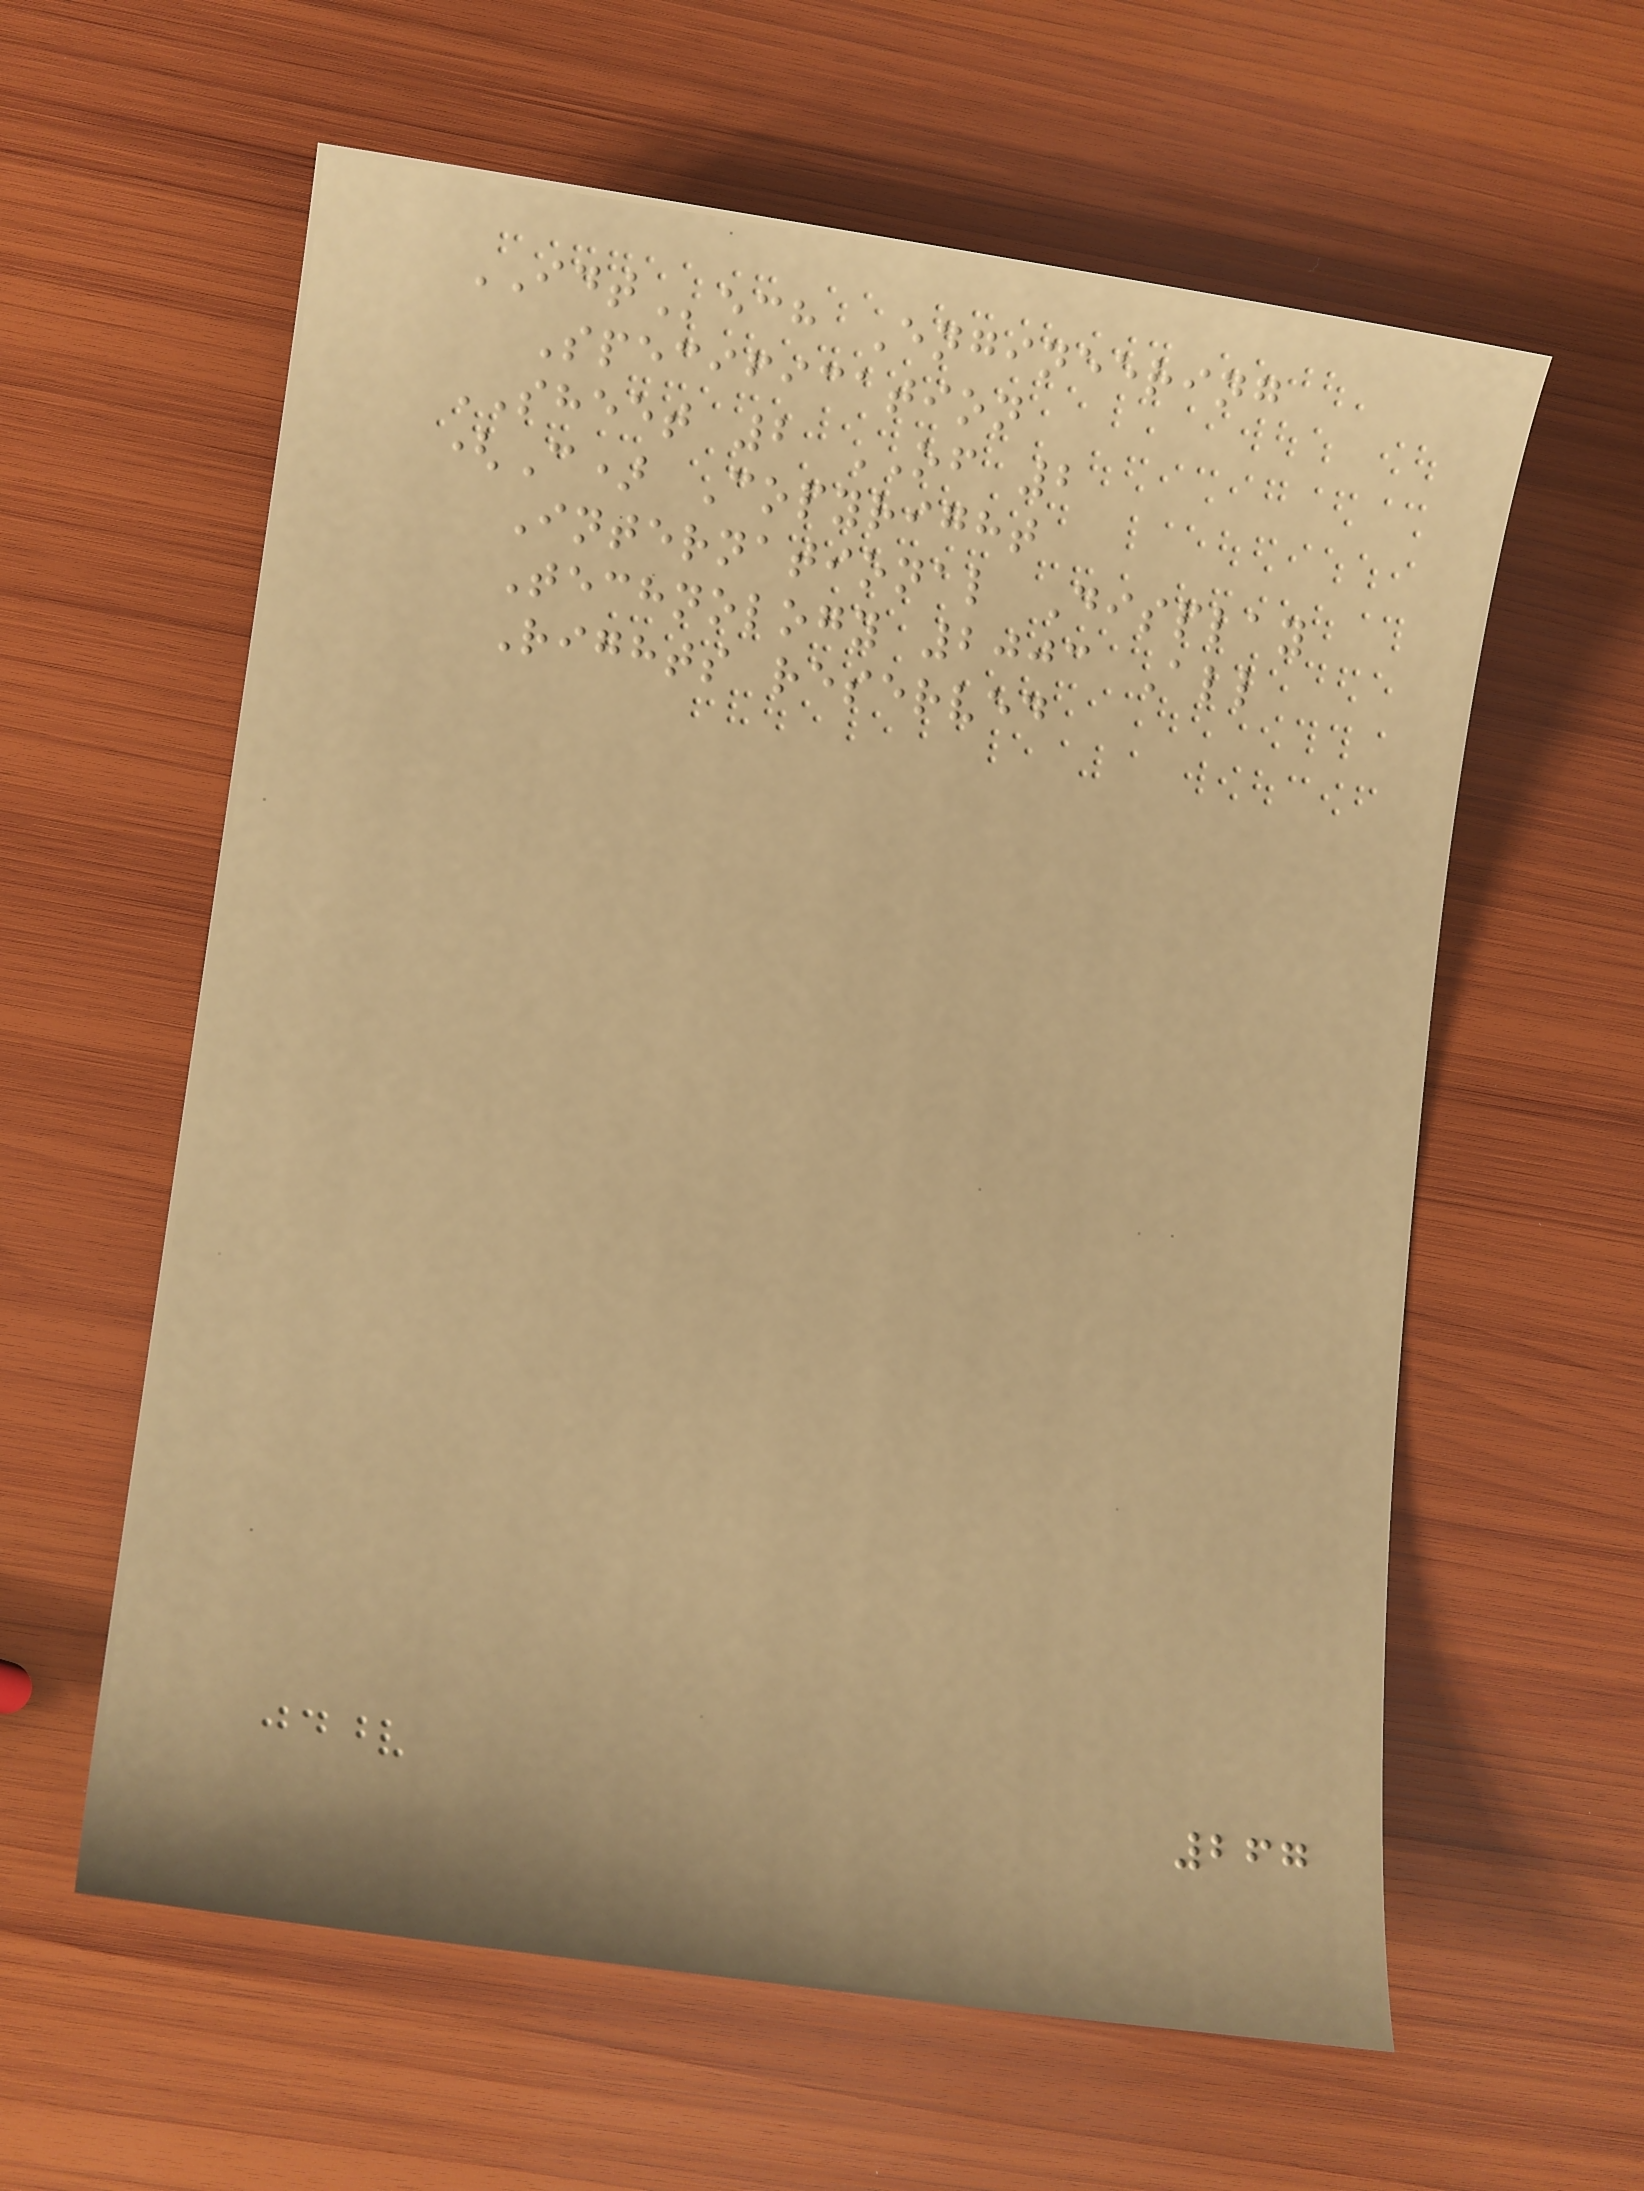IDTech Engineering
Specification
SHEET 2 OF 2
(C) Copyright
International Display
Technology 2003 All
Rights reserved
267
